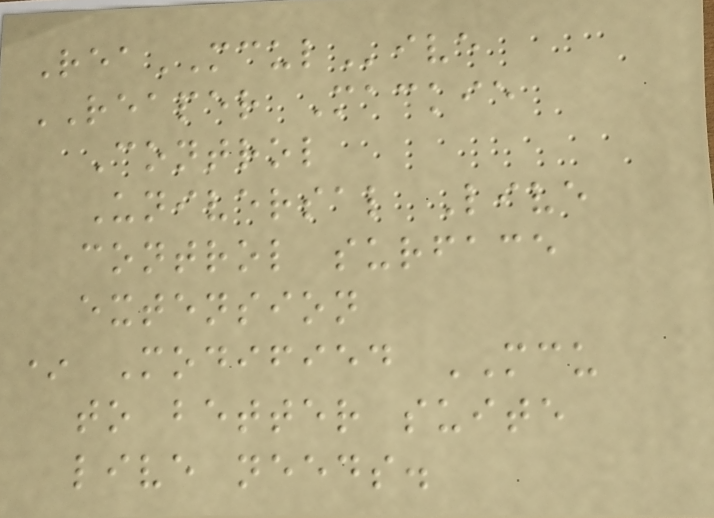ReaMCULive
REAPER Mackie
Control
Universal Live
control surface
extension
* Modified MCU
to better suite
live needs.
